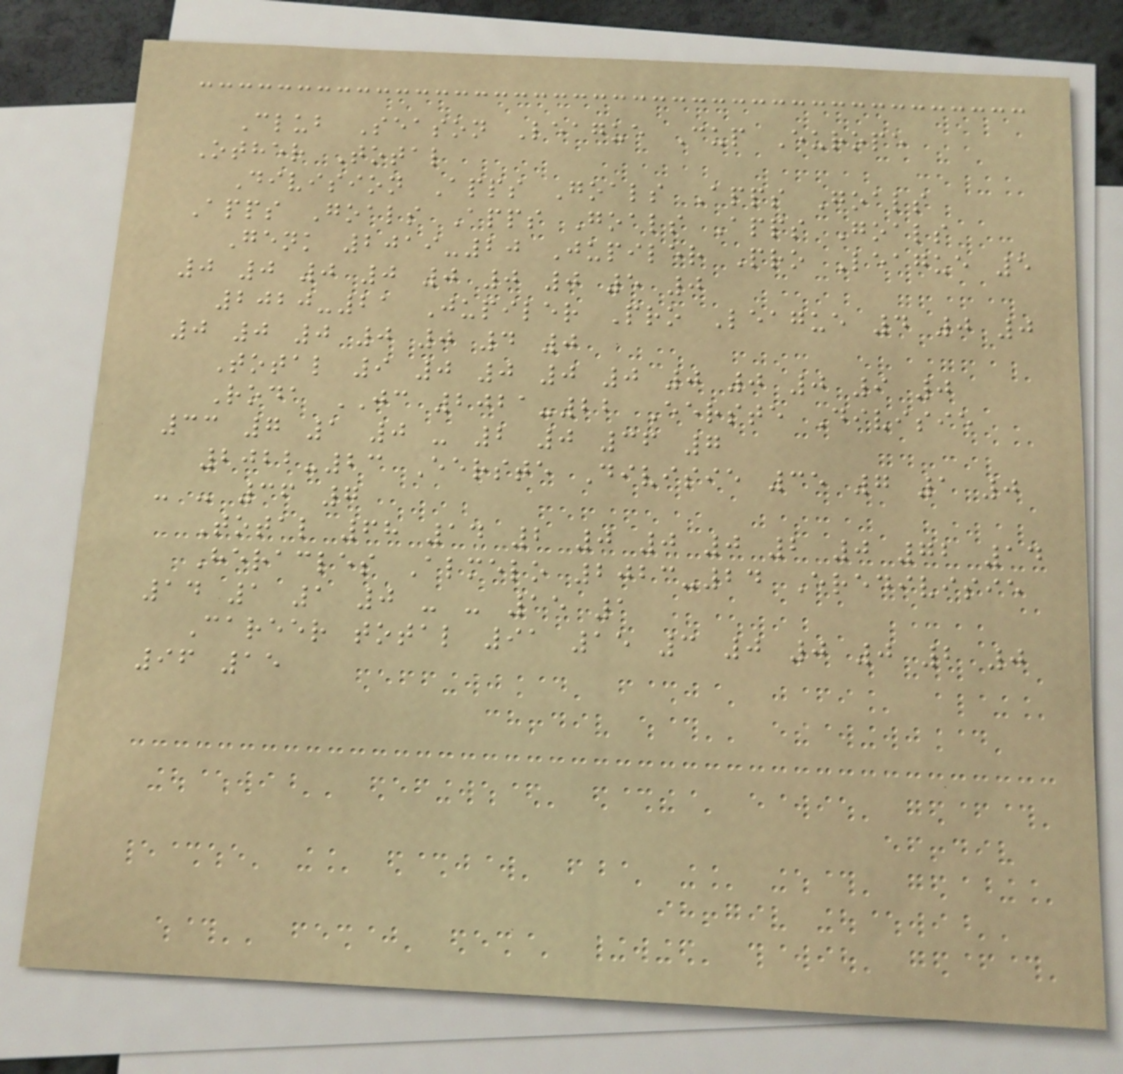Club Season League Cup Europe
Other Total
Division Apps Goals Apps Goals
Apps Goals Apps Goals Apps Goals
Genk 2019-20 Jupiler Pro League 5
0 0 0 0 0 0 0 5 0
2020-21 Jupiler Pro League 4 0 0
0 0 0 0 0 4 0
Total 9 0 0 0 0 0 0 0 9 0
Roda JC 2021-22 Eerste Divisie
33 7 1 0 - 2 0 36 7
2022-23 Eerste Divisie 35 7 1 0
- - 36 7
Total 68 14 2 0 0 0 2 0 72 14
Heracles Almelo 2023-24 Eredivisie
14 1 1 0 - - 15 1
Career total 91 15 3 0 0 0 2 0
96 15
